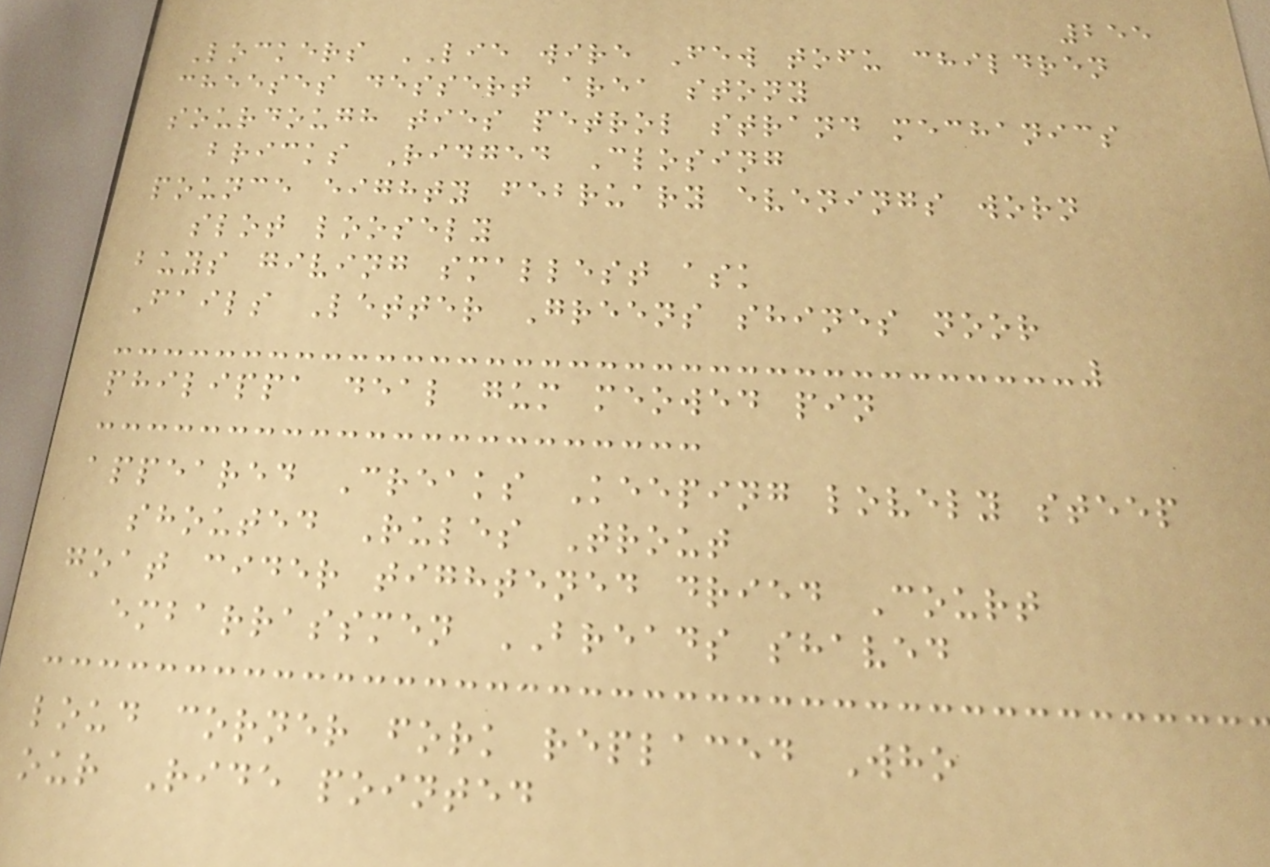255
Lockers LIE wire Few tofu children
cheeses dessert area stony
sourdough ties petrol strand mechanics
bricks Ridged Closing
pounce eighty february evenings worn
slot loosely
buys giving smallest ask
Fails Letter Greens shines noor
philippa deal gum meowed pin
appeared Creaks Keeping lovely steep
shouted Rules Trout
goat cider tightened dried Court
embarrassmen BREADS shaved
loud corner fork replaced Who
our Ride pointed
